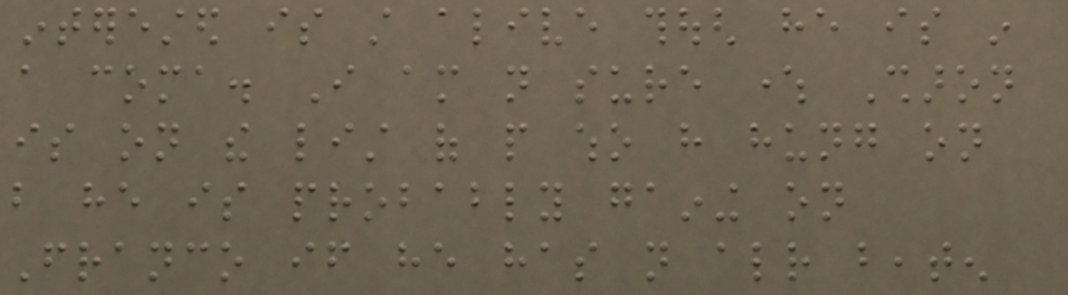interested is still alive though he is in
a coma. I am not sure where Sharon
is on the list of people who have hung on
but he is probably gaining on
Franco if he has not already beaten
